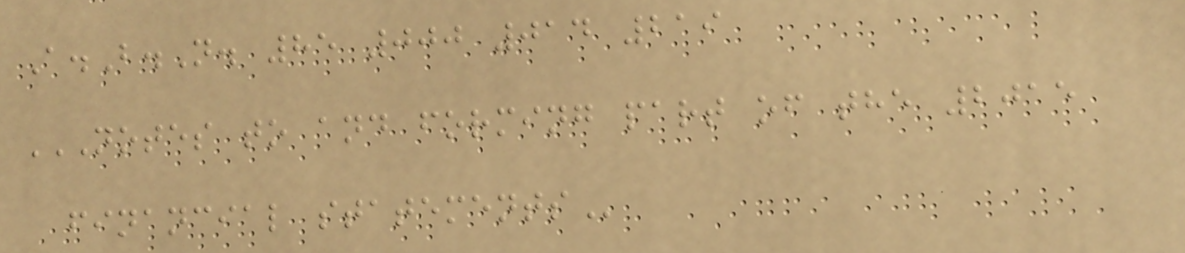A.B.N. 85 000 014 219
NOTES TO AND FORMING PART OF THE 2015
FINANCIAL STATEMENTS
